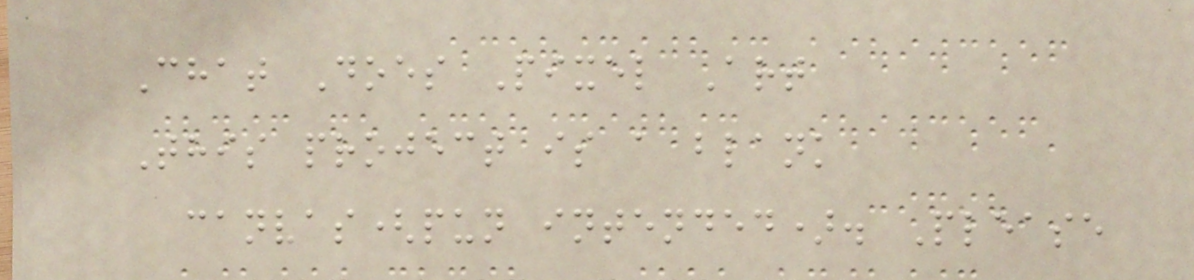Chat Does Pixel Art
This project is a blank
canvas(pun intended). Please
